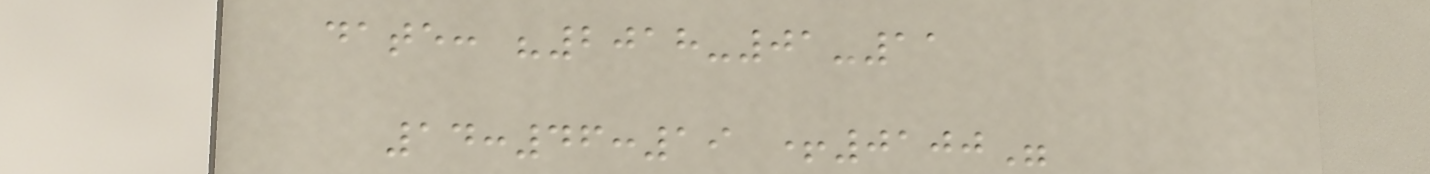date: "2018-01-11
14:46:19 +0100"
